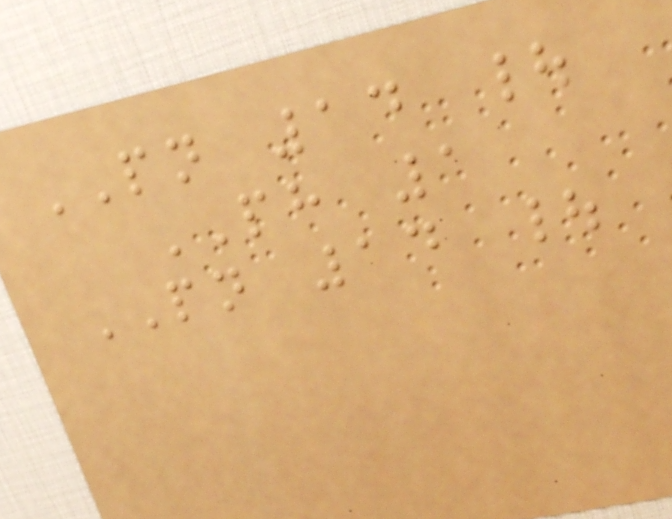PN 14 |
PH 1
PN 14 |
